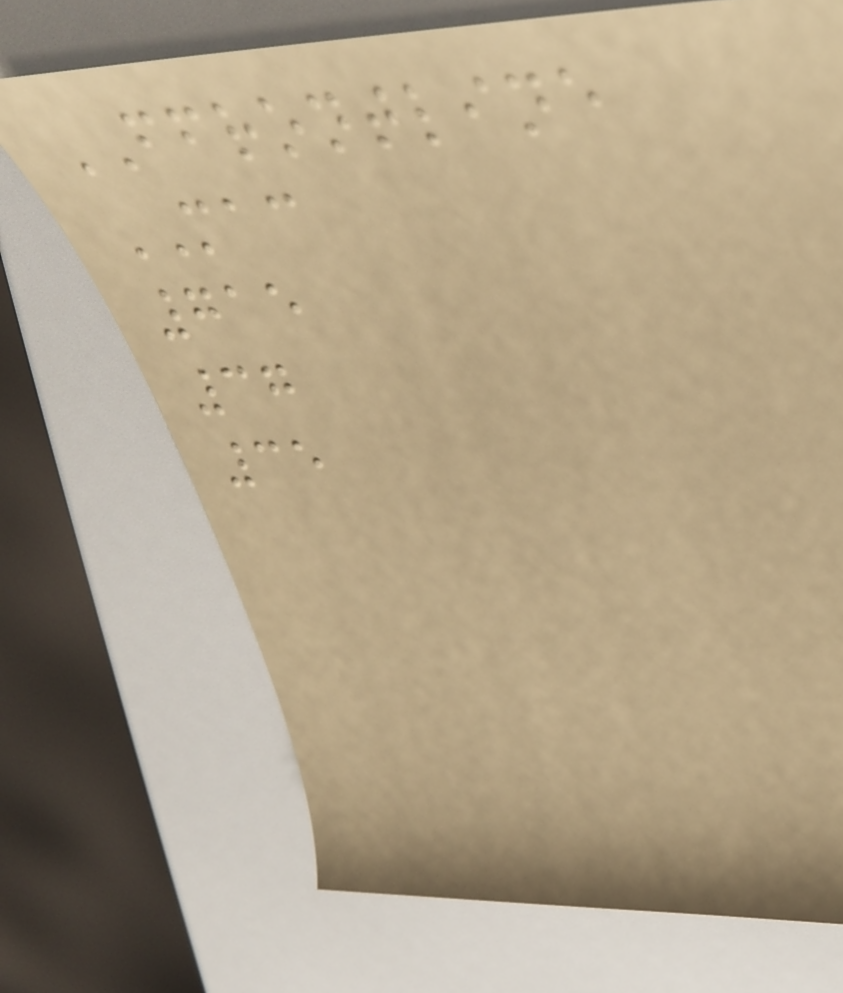FFRONTLINE
MAC
715
37
35
